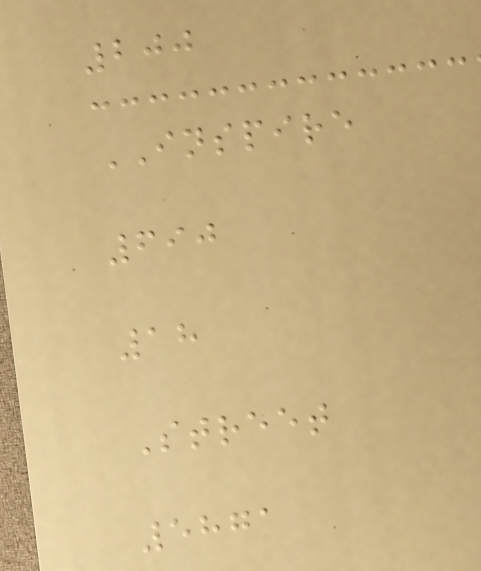200
INSPIRE
690
18
Street
5871
